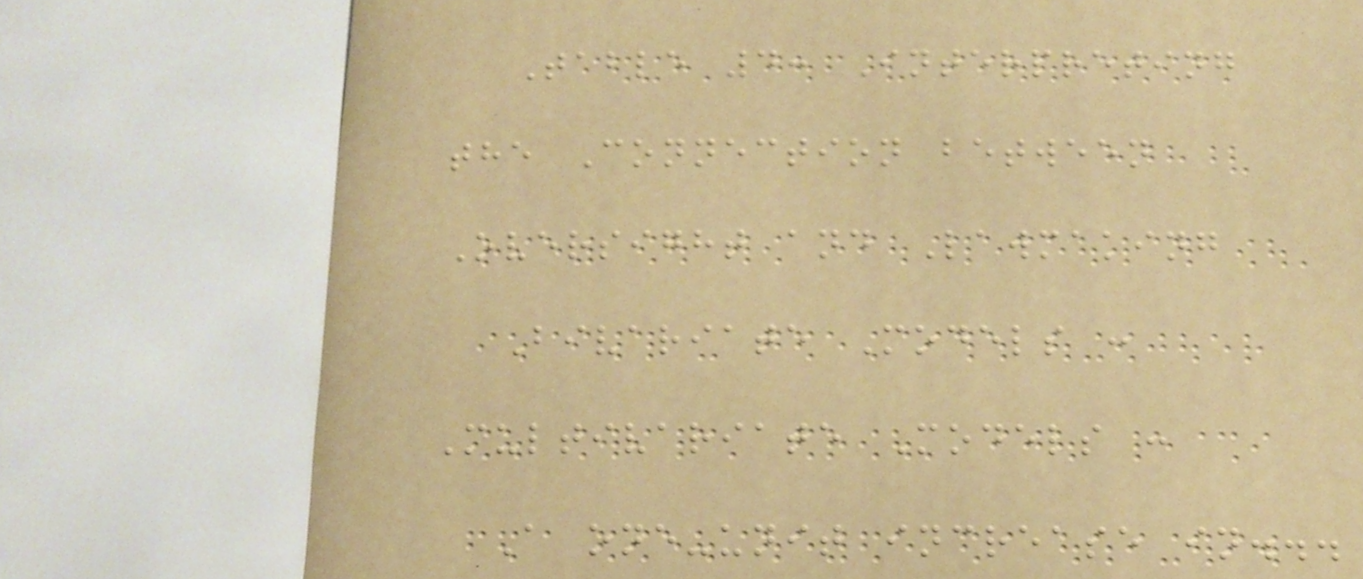Table 4: Interpreting
the Connection between
Oversight and Lawmaking
Bivariate Models :
Multivariate Models :
A one-unit increase in...
